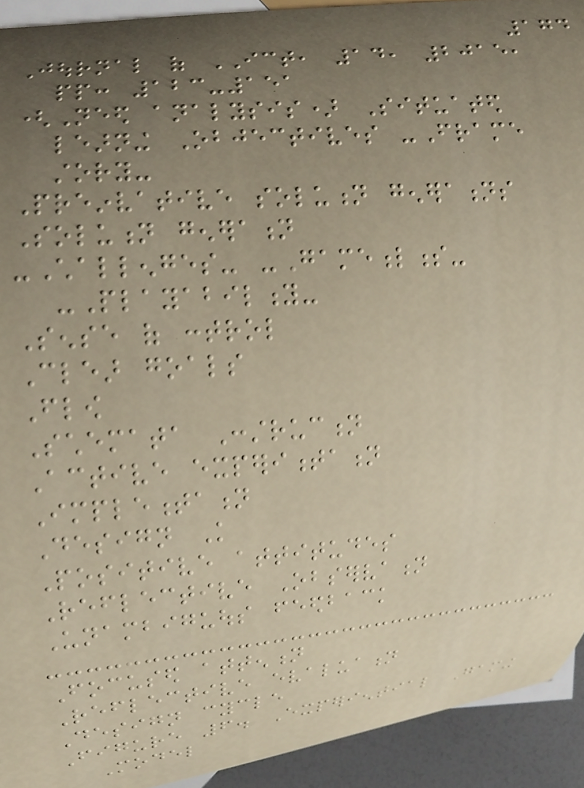174
Journal of ICT, 14, 2015,
pp: 123-151
(Need analysis) Situated
learning Objectives -Frame
story-
Preinvative solution generations
Solution generation
-Challenges- -Gamefulness-
-Playability-
Sense of control
Clear goals
Flow
Schemata Construction
Active experimentation
Implementation
Design Knowledge
Positive attitudes
Reflective Observation
Unambiguous feedback
Focused attention
Reflective evaluation
Design cycle
Figure 6. Experiential Gaming
Model
